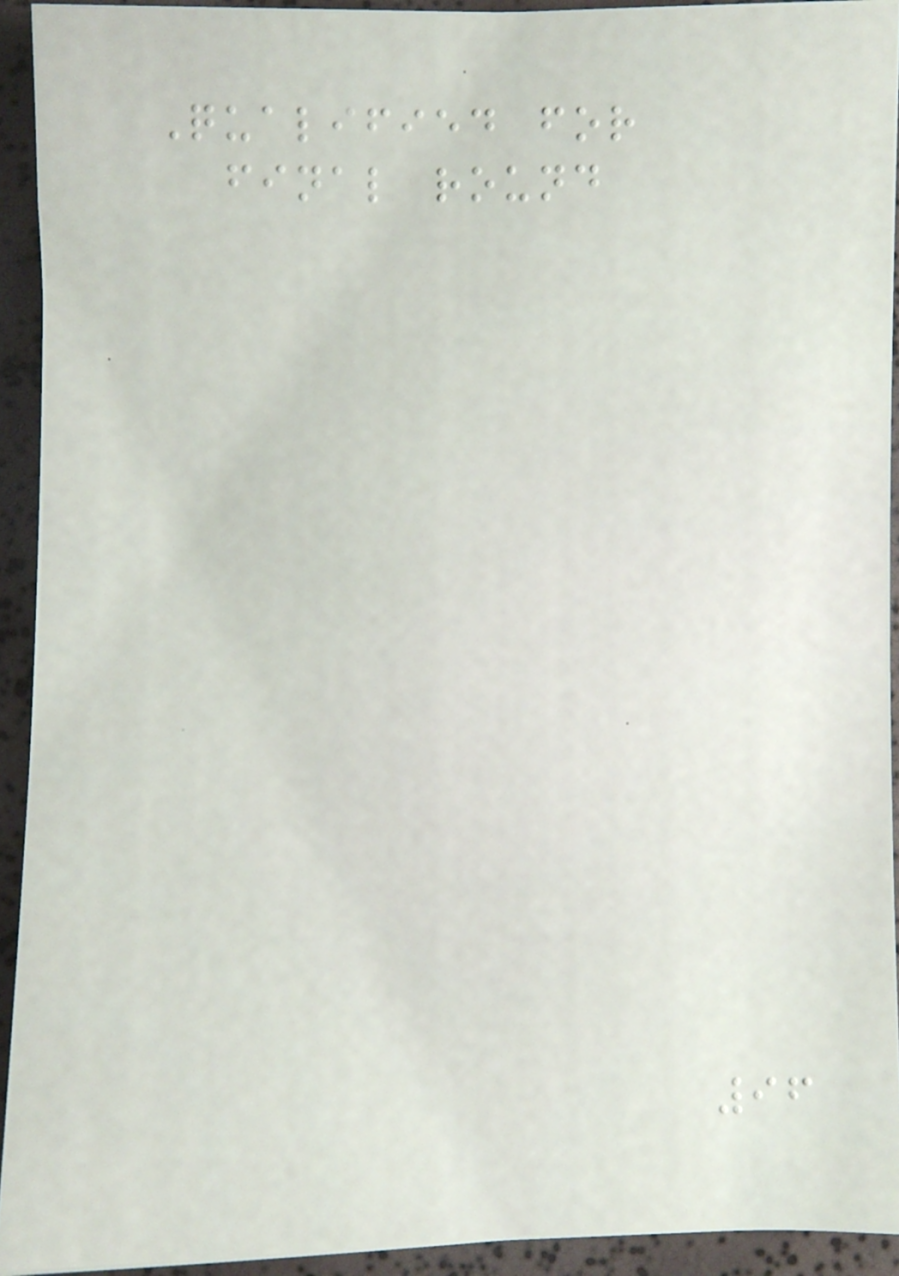Qualified for
final round
96
